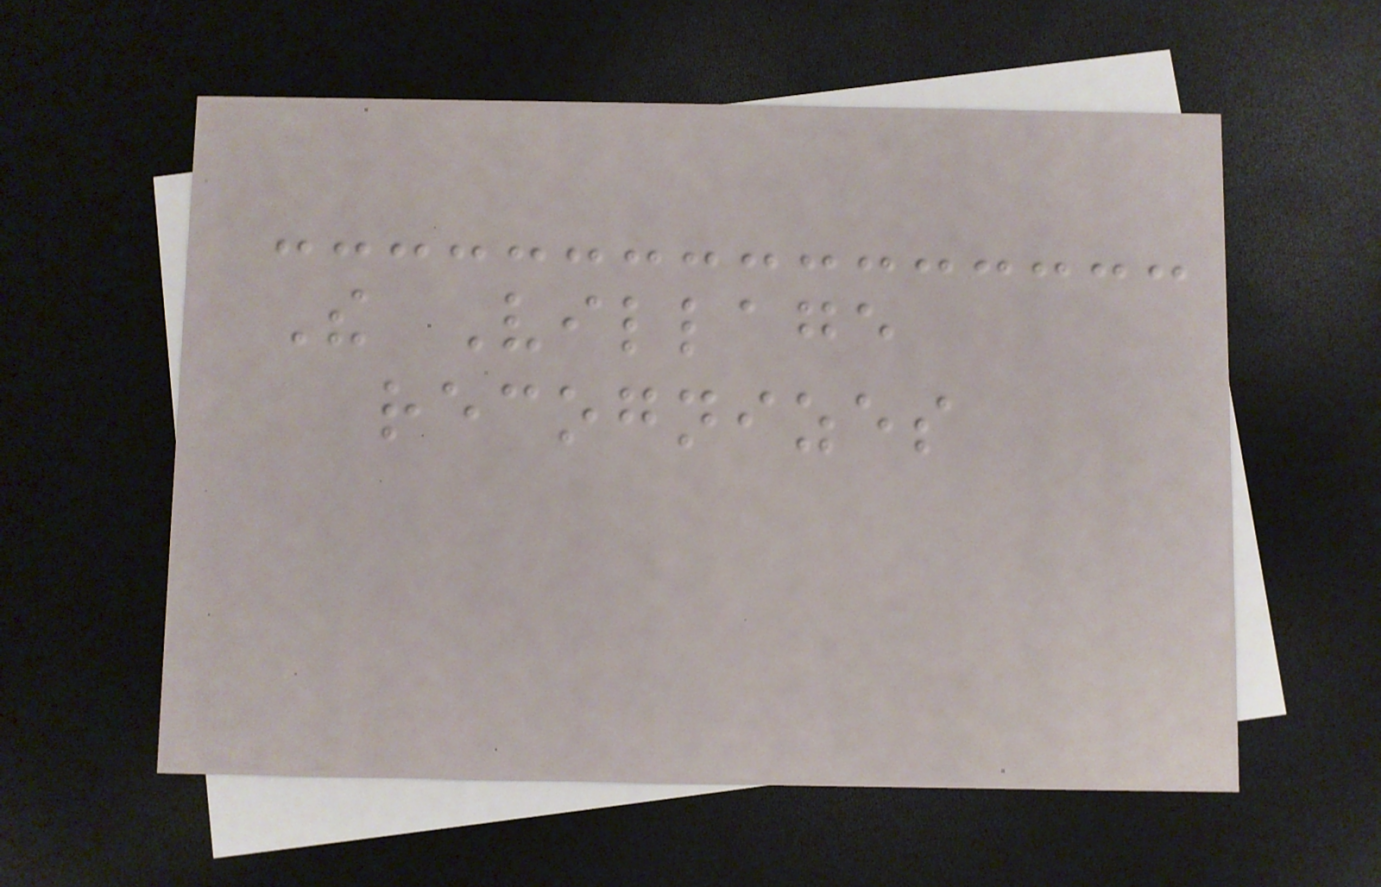The Village
recognizes
